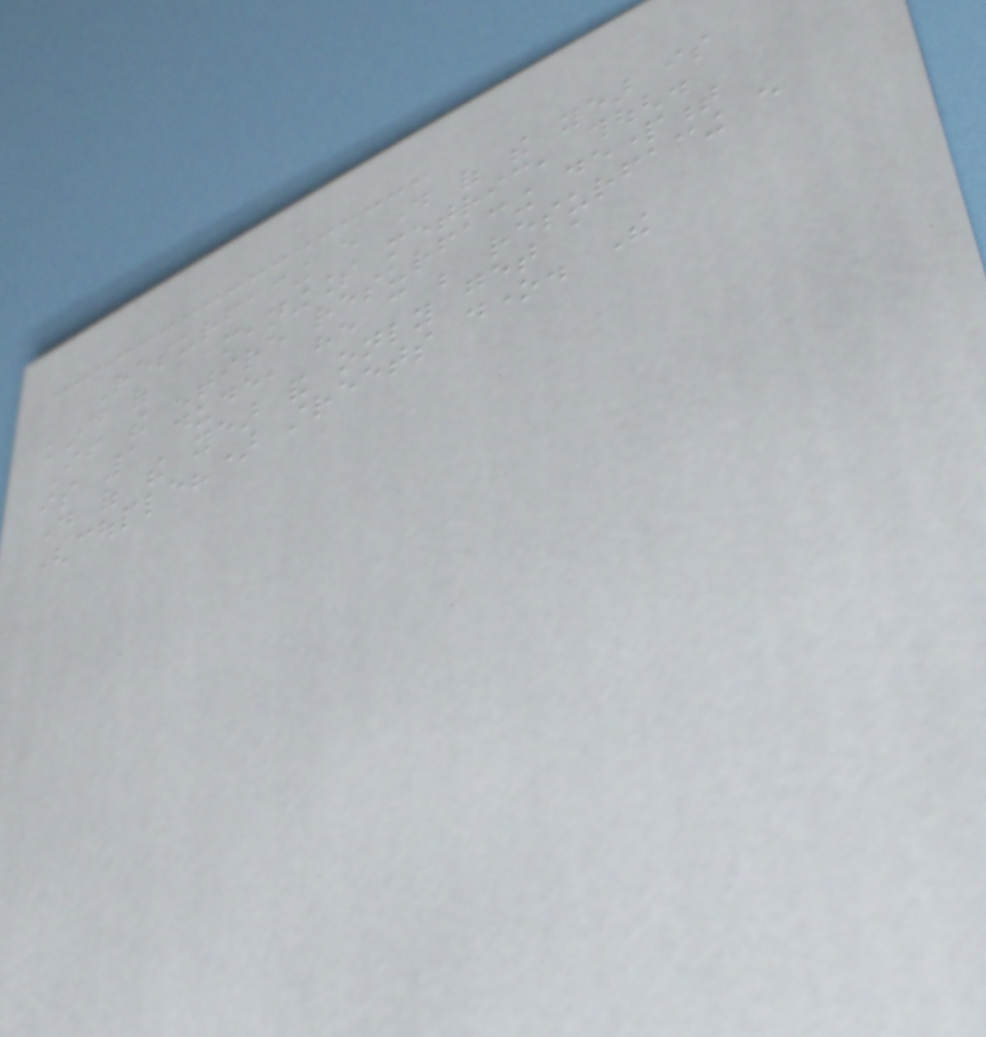Resurfacing every day of the year is
kind of a meaningless metric, though.
If the entire resurfacing department
is 1 dude, he can be resurfacing every
day of the year and only get a
(couple?) streets done. The
